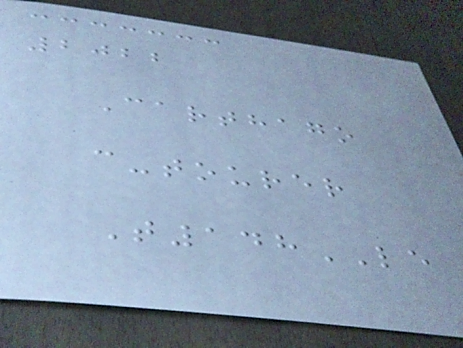2022
Carthago
c-tourer
T148LE
